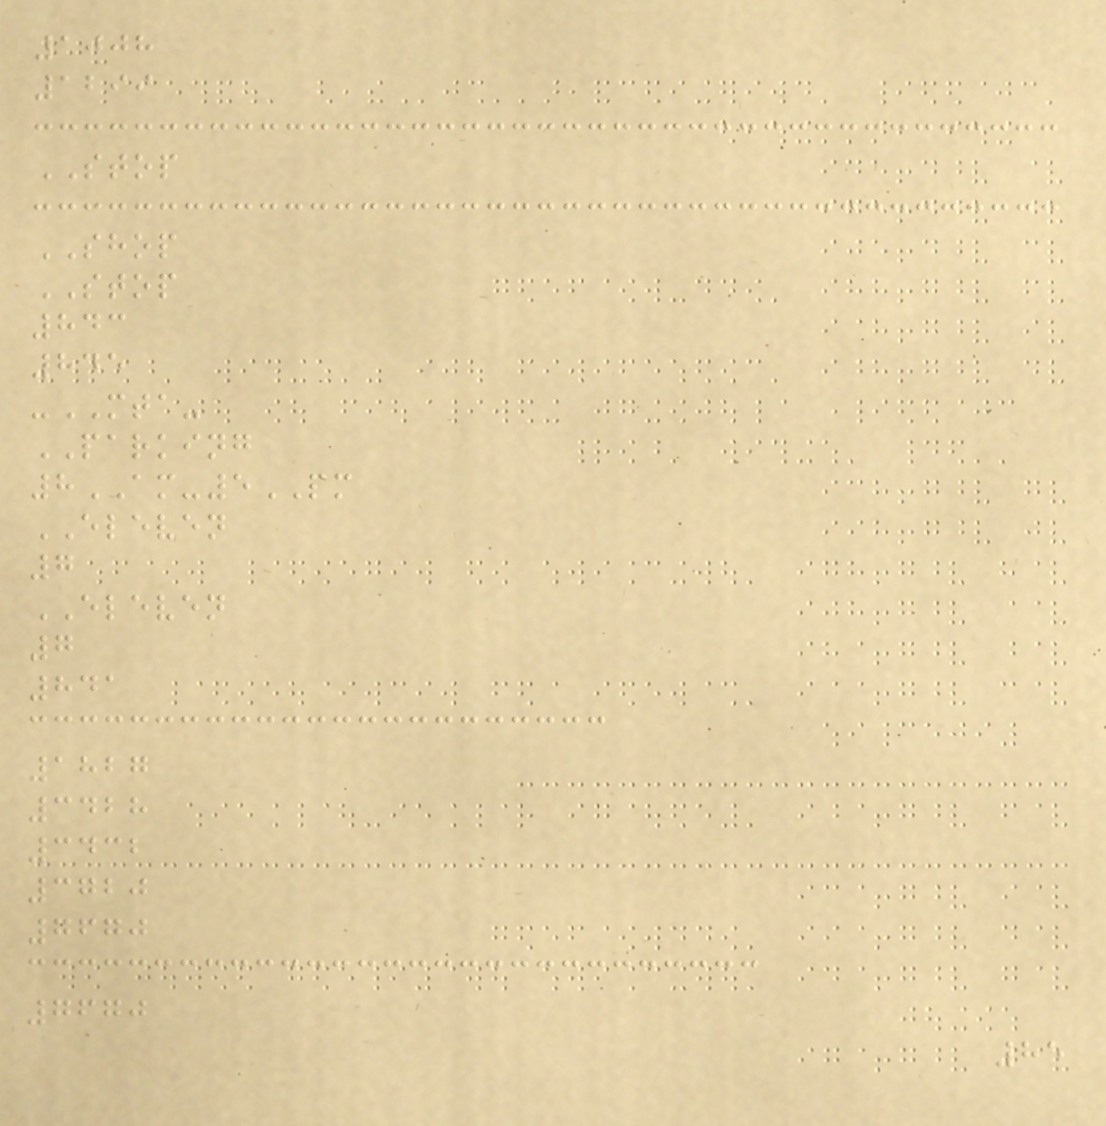1008
1299
STOP
SHOP
STOP
843
845
-MTA-
PARKING
8AM-5PM
ELEVEN
7
ELEVEN
7
841
1827
3428
3432
3720
7670
7670
85
